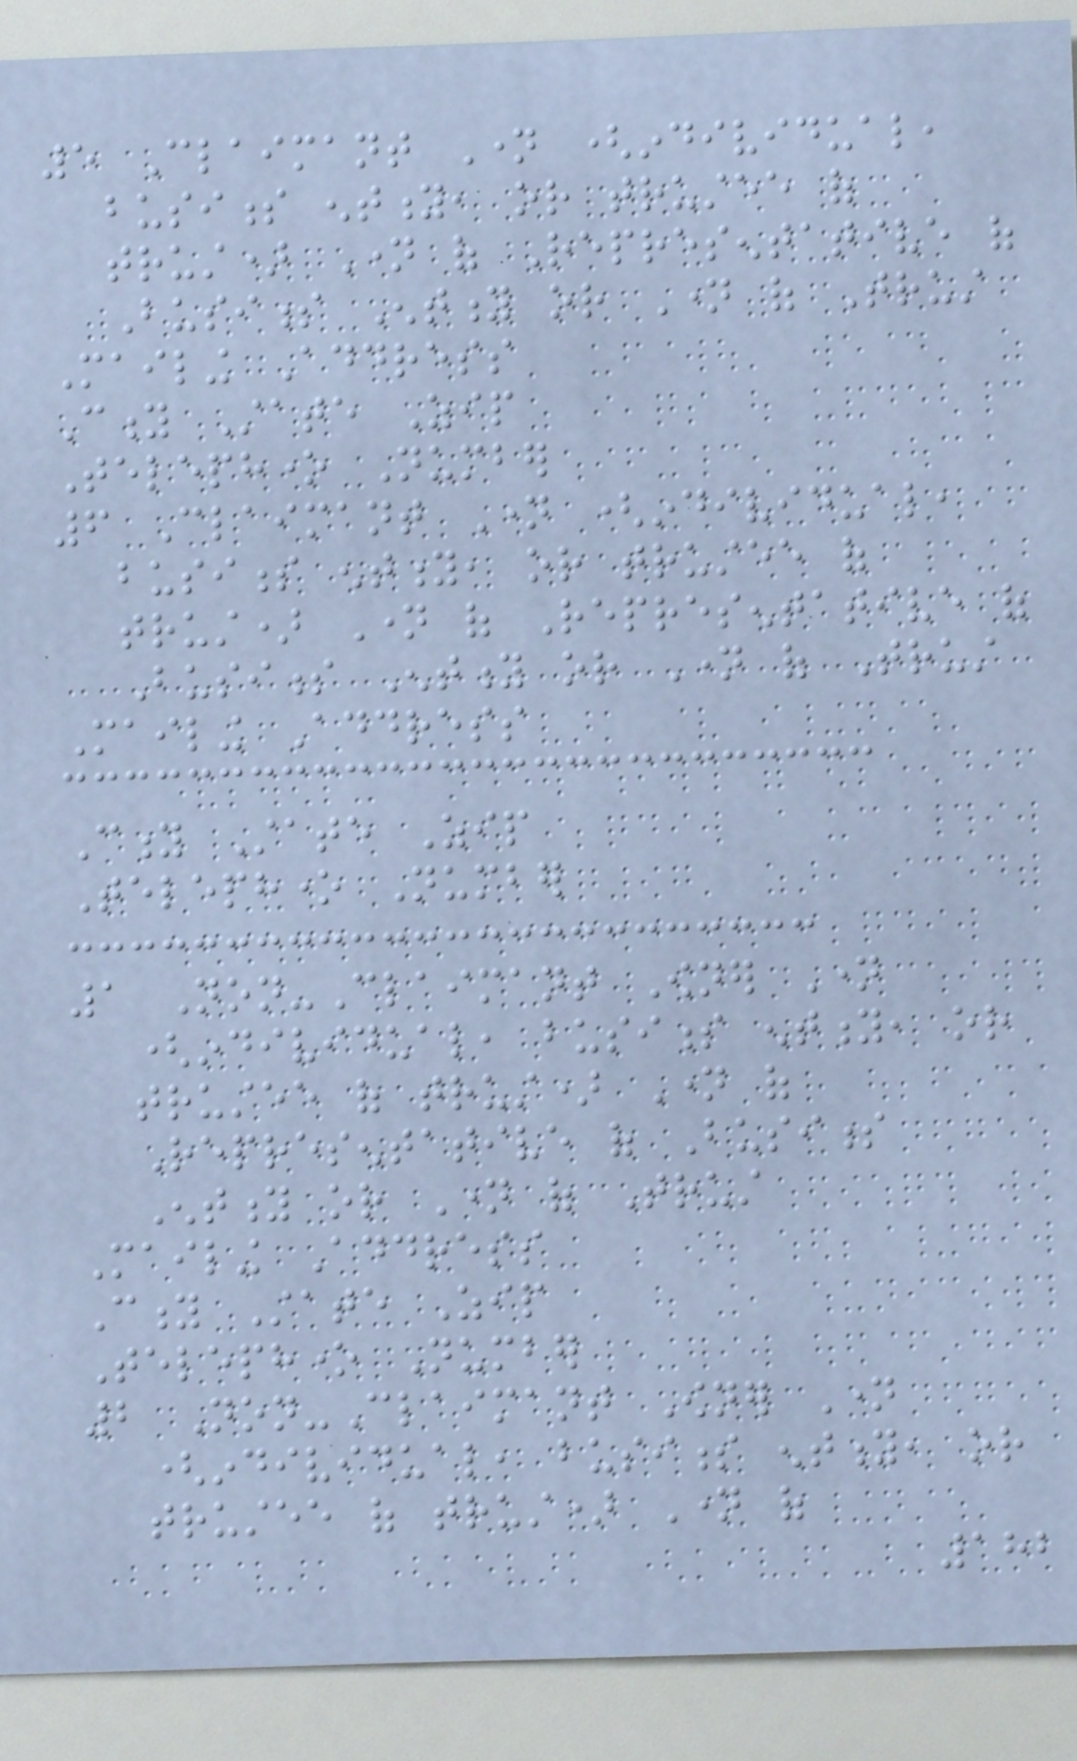5 Claimant Name (individual,
business entity, or trustee of
trust) Name of Representative of
Business Entity or Name of Trust
Mailing Address
City State Zip
Telephone Number
6 Claimant Name (individual,
business entity, or trustee of
trust) Name of Representative of
Business Entity or Name of Trust
Mailing Address
City State Zip
Telephone Number
1 Non-Claimant Owner Name
(individual, business entity, or
trustee of trust) Name of
Representative of Business
Entity or Name of Trust
Mailing Address
City State Zip
Telephone Number
2 Non-Claimant Owner Name
(individual, business entity, or
trustee of trust) Name of
182
